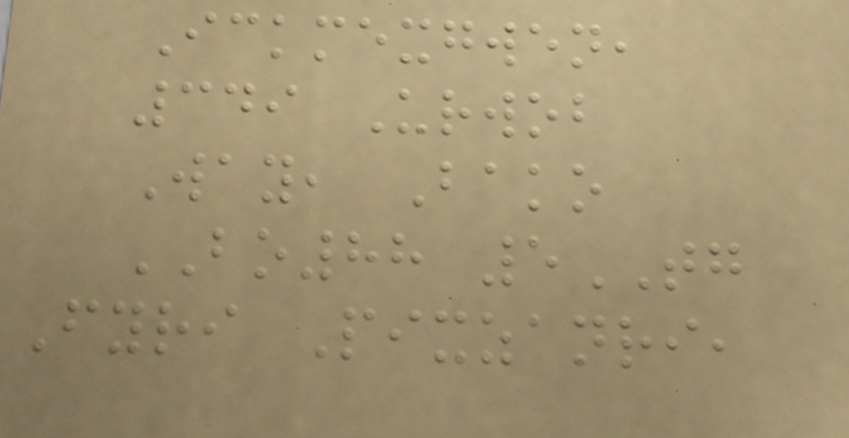Ickmexgwen,
349 Urwob
Way, Bako
BO88 5TG
Fyri Pixzanri,
